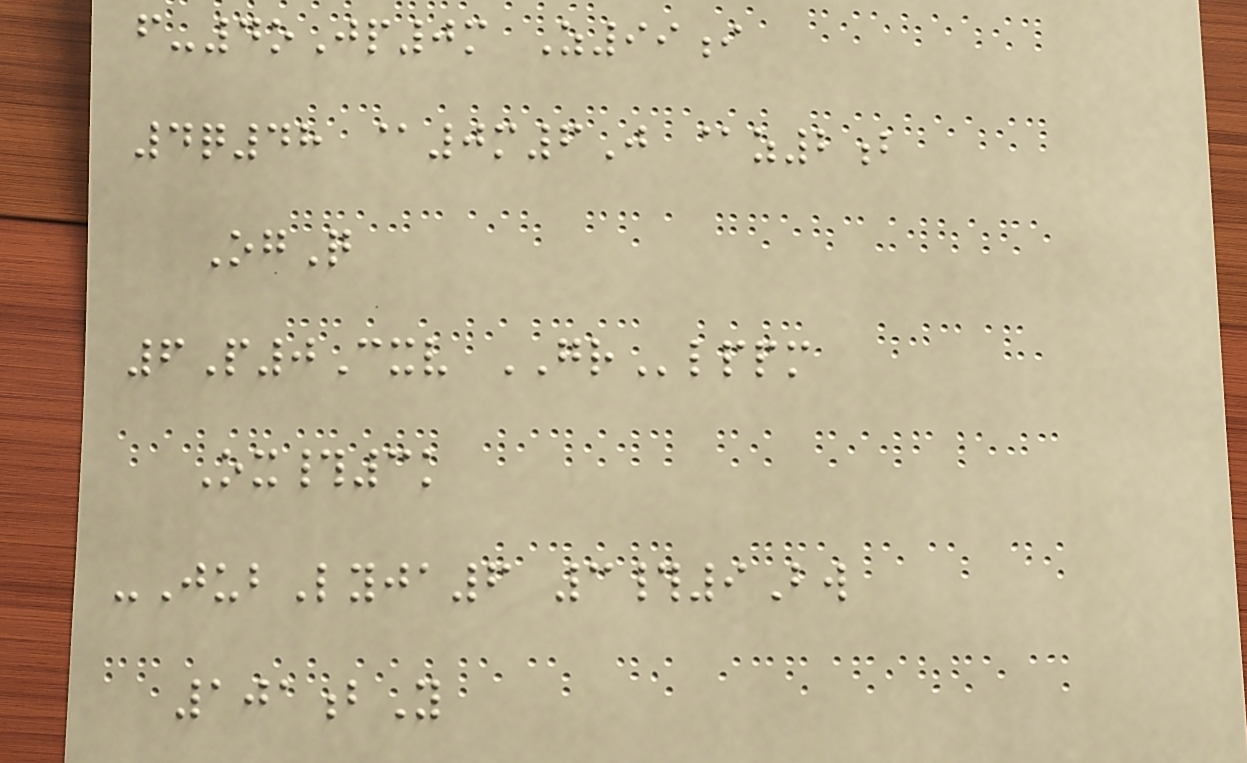f-4oJp0m Z99i
4q48 @0m6J @z2b
OgQ
6P0Cxv GRlppm
Ox#3k
-JubLyja6 3#9Bw
101bY
